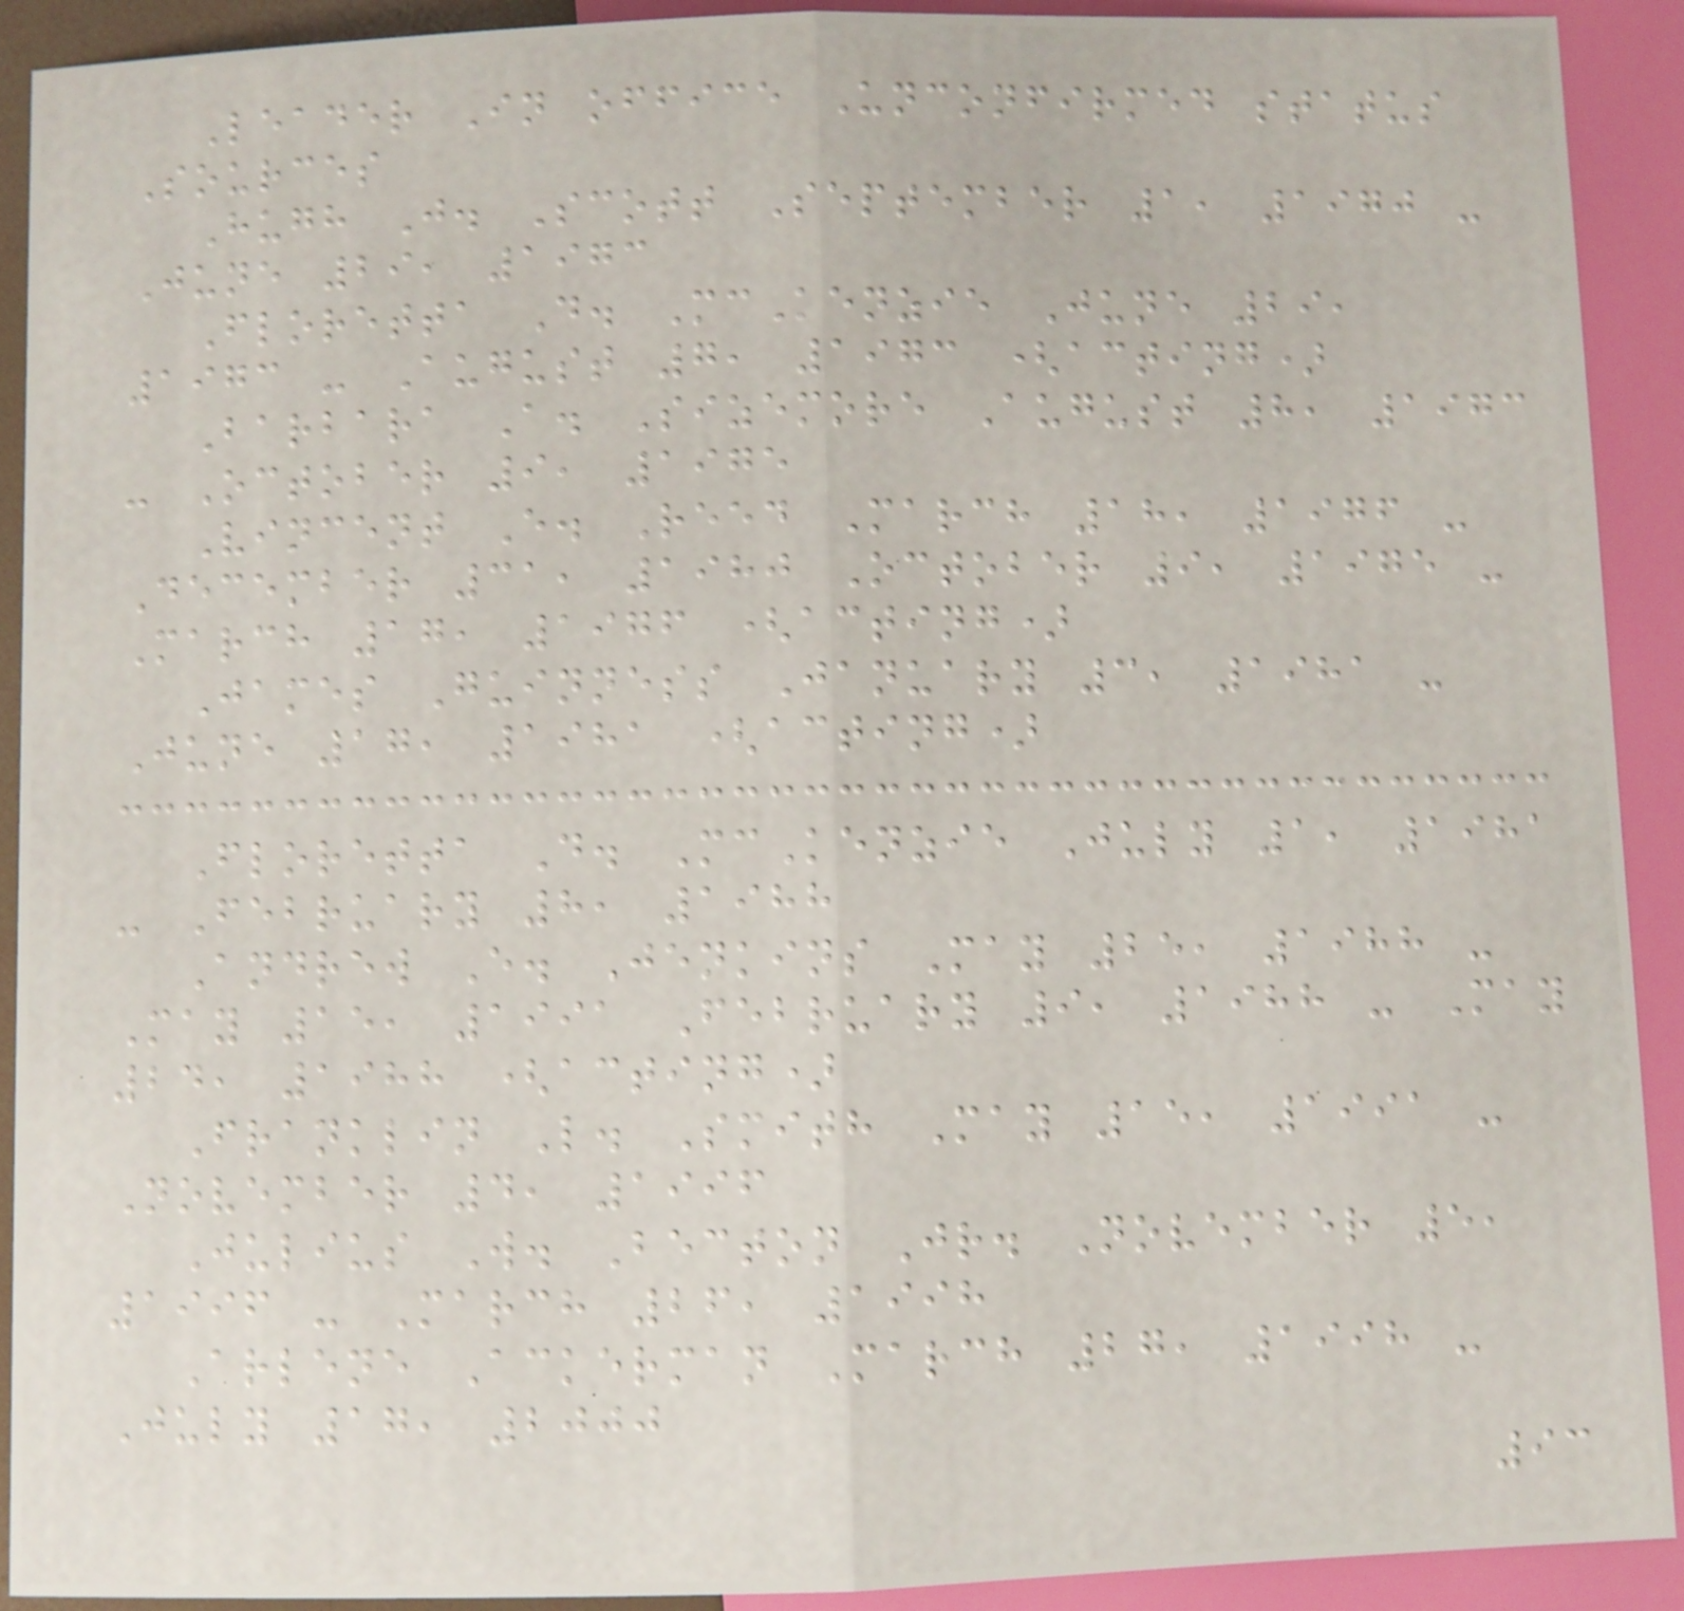Leader In office Unconfirmed status
Sources
Hugh J. Scott September 1, 1970 -
June 29, 1973
Floretta D. McKenzie June 29,
1973 - August 7, 1973 (acting)
Barbara A. Sizemore August 8, 1973
- October 9, 1975
Vincent E. Reed March 18, 1976 -
December 31, 1980 October 9, 1975 -
March 17, 1976 (acting)
James Guinness January 3, 1981 -
June 17, 1981 (acting)
Floretta D. McKenzie July 1, 1981
- February 8, 1988
Andrew E. Jenkins May 25, 1988 -
May 15, 1991 February 9, 1988 - May
24, 1988 (acting)
Franklin L. Smith May 15, 1991 -
November 4, 1996
Julius W. Becton Jr. November 5,
1996 - March 26, 1998
Arlene Ackerman March 27, 1998 -
July 17, 2000
93
